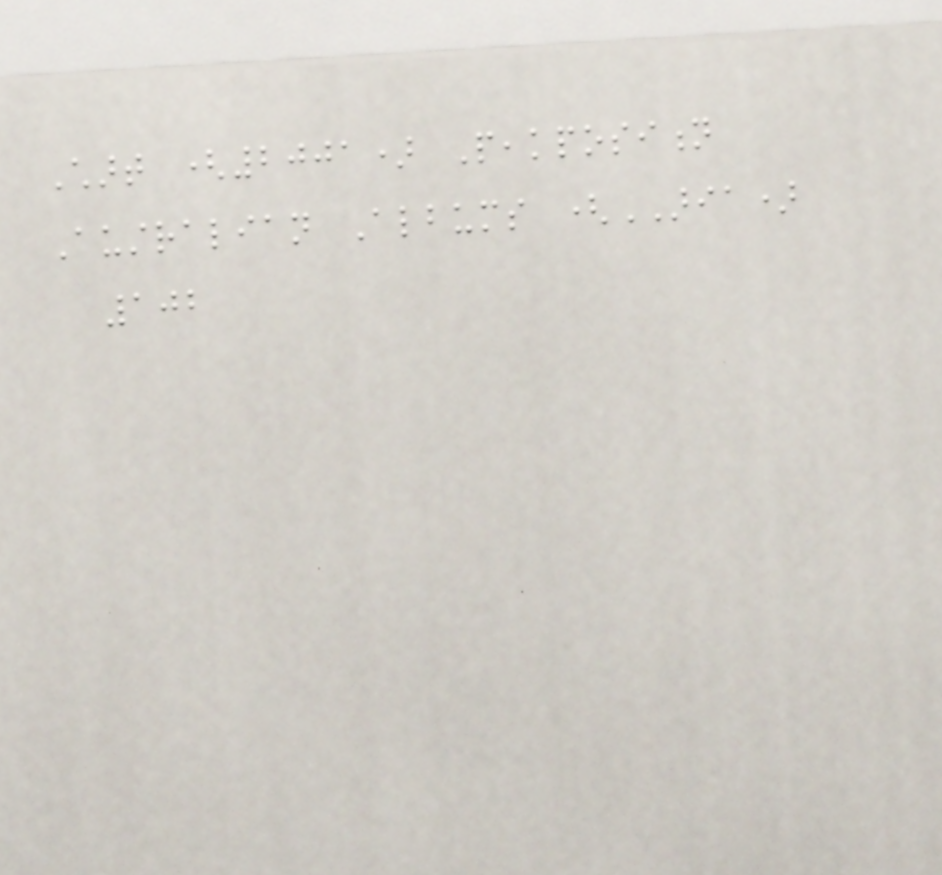Chart (2001) Peakposition
Australian Albums (ARIA)
102
